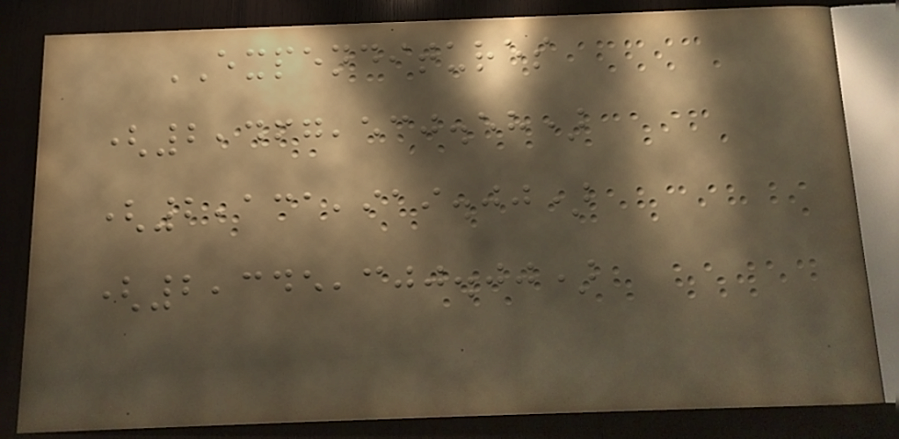EXPENDITURES
(2,467,530.58)
(2,131,919.00)
(2,345,300.00)
